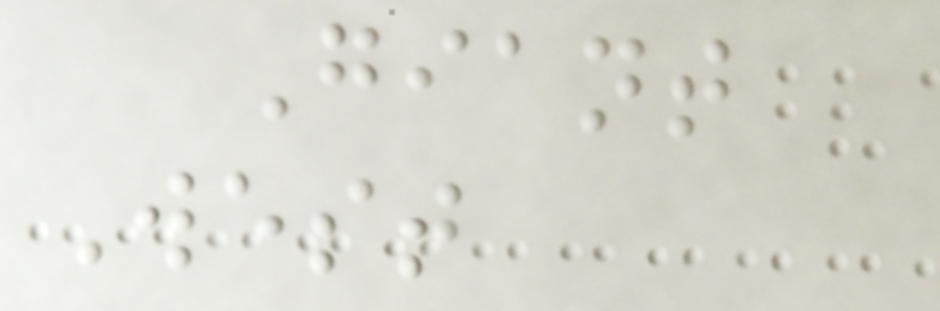Giant
West
